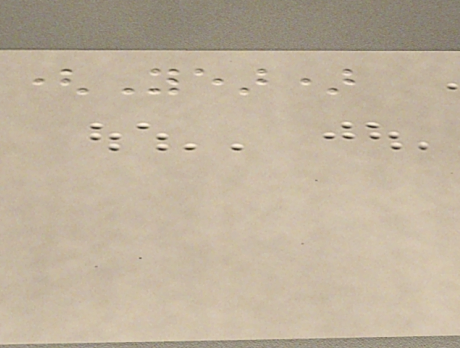(Year)
